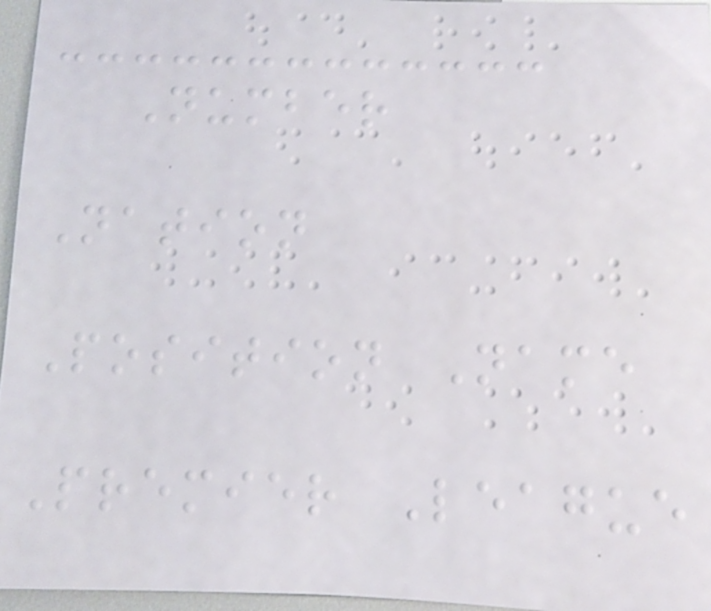Number
Nation
Position Name
Premier League
